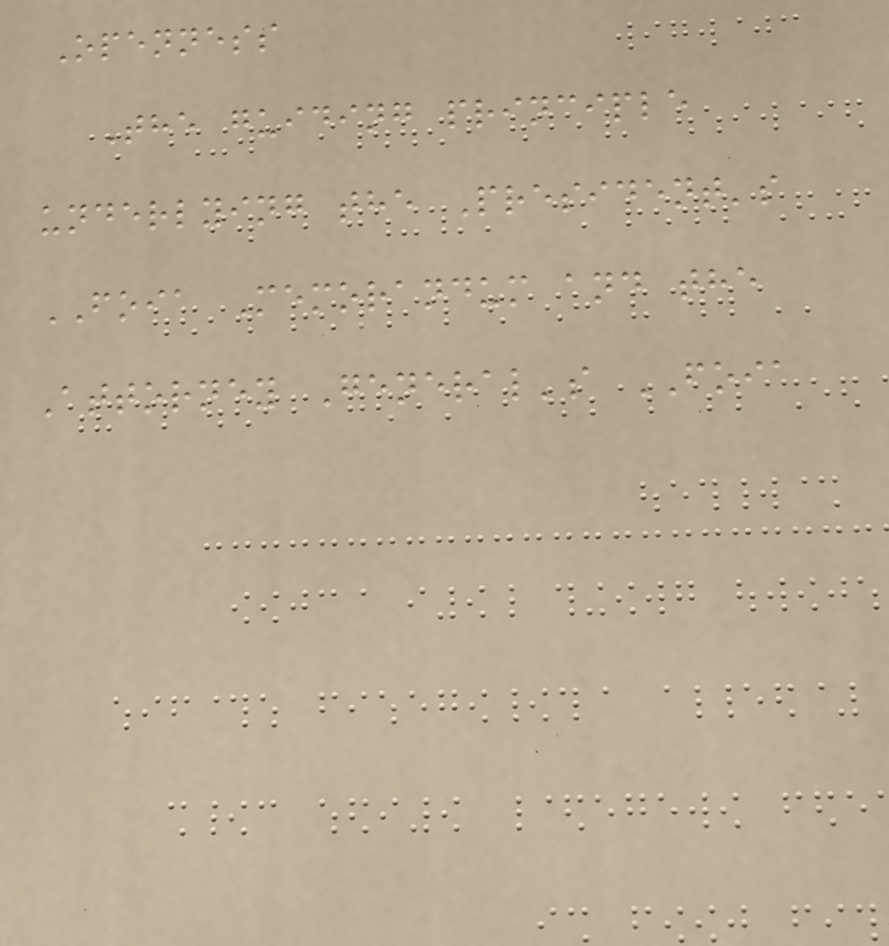Openness
The guiding principle
underlying the President's
FOIA Memorandum and the
Attorney General's FOIA
